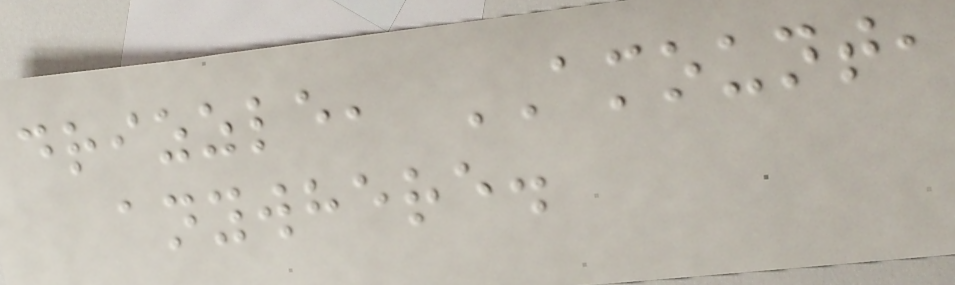drizzle, AMOUNT,
anywhere.
